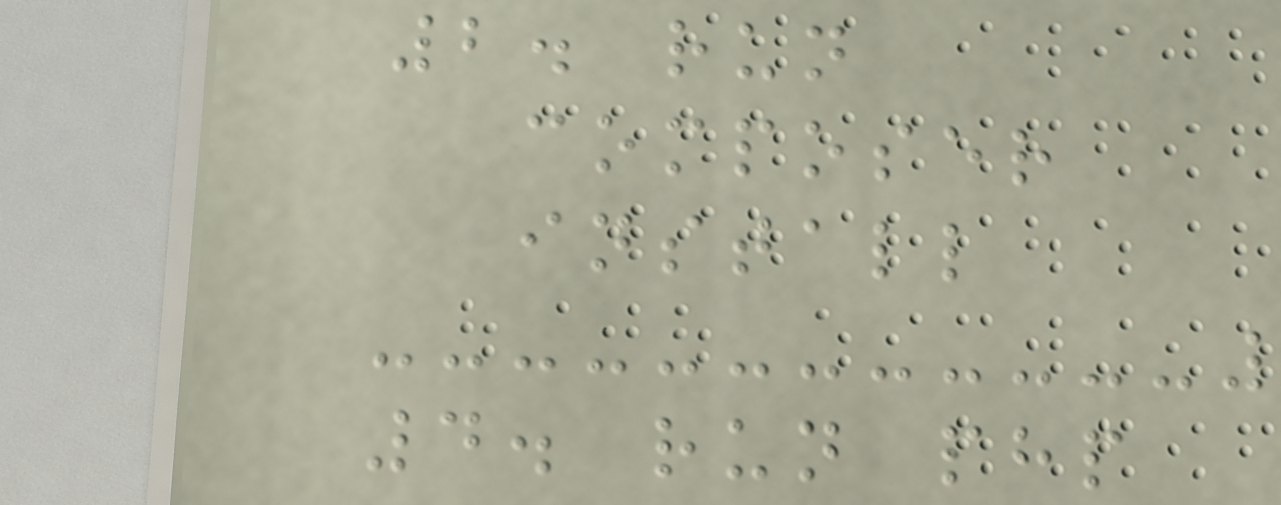2. run
composer
install
4. run php
